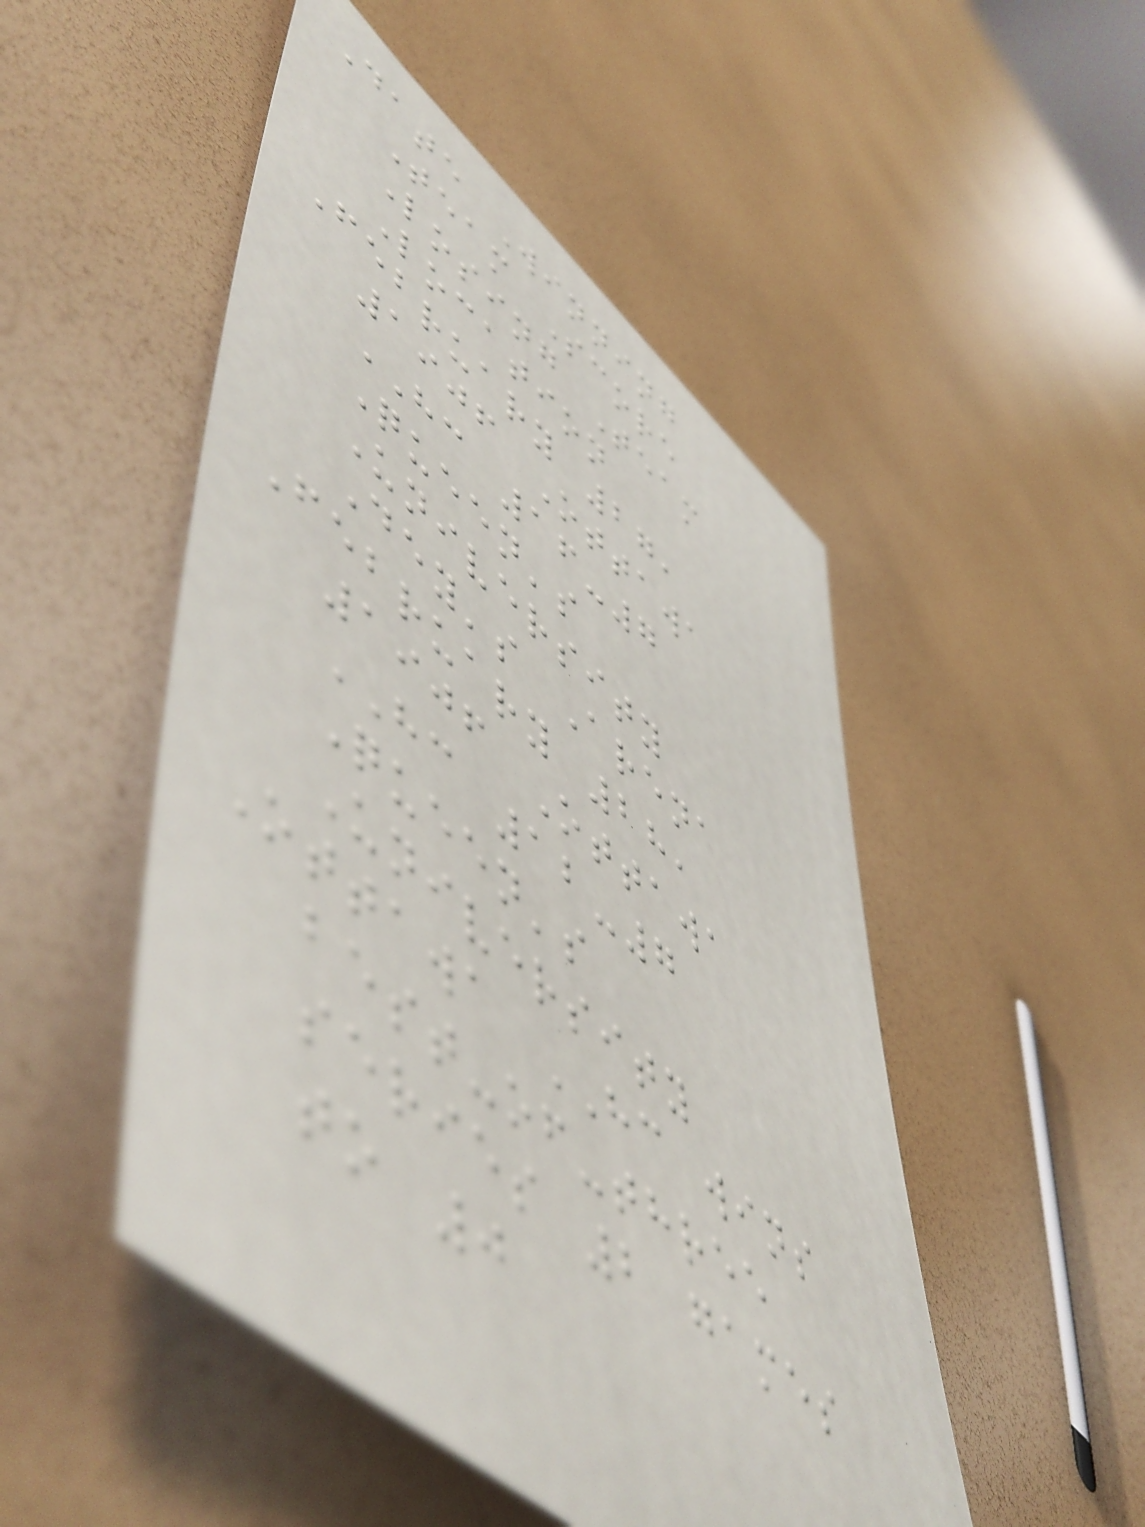Date Winning
Team Score
Losing Team
Location
February 27,
1906 Ottawa
HC 16-7
Queen's
University
Dey's Arena
February 28,
1906 Ottawa
HC 12-7
Queen's
University
Ottawa HC wins
best-of-three
series 2 games
to 0
